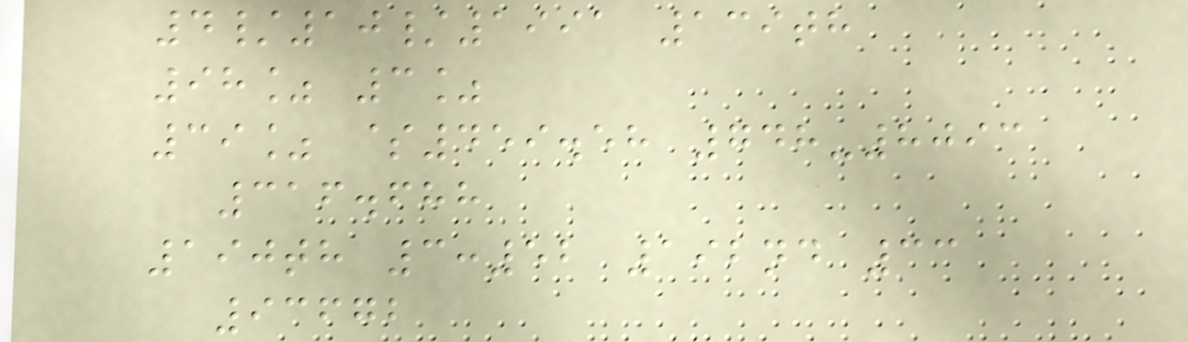4/10/1991 139th
98% 3%
39% $459.58 748-8093
316.688
190th 3:52 192nd 33
93672
